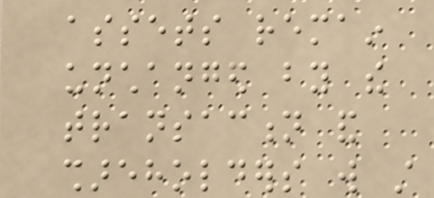assets remain
unchanged by the
transaction and
shareholders will still
